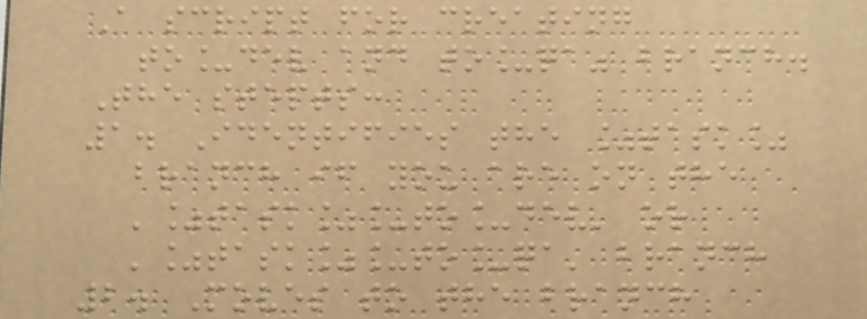A script for creating
to_dev and to_qa" branch.
The stepts:
1. Identifies the %task%
branch if you are on the
'%task%_to_dev' or
'%task%_to_qa' branch
2. Moves to the branch
